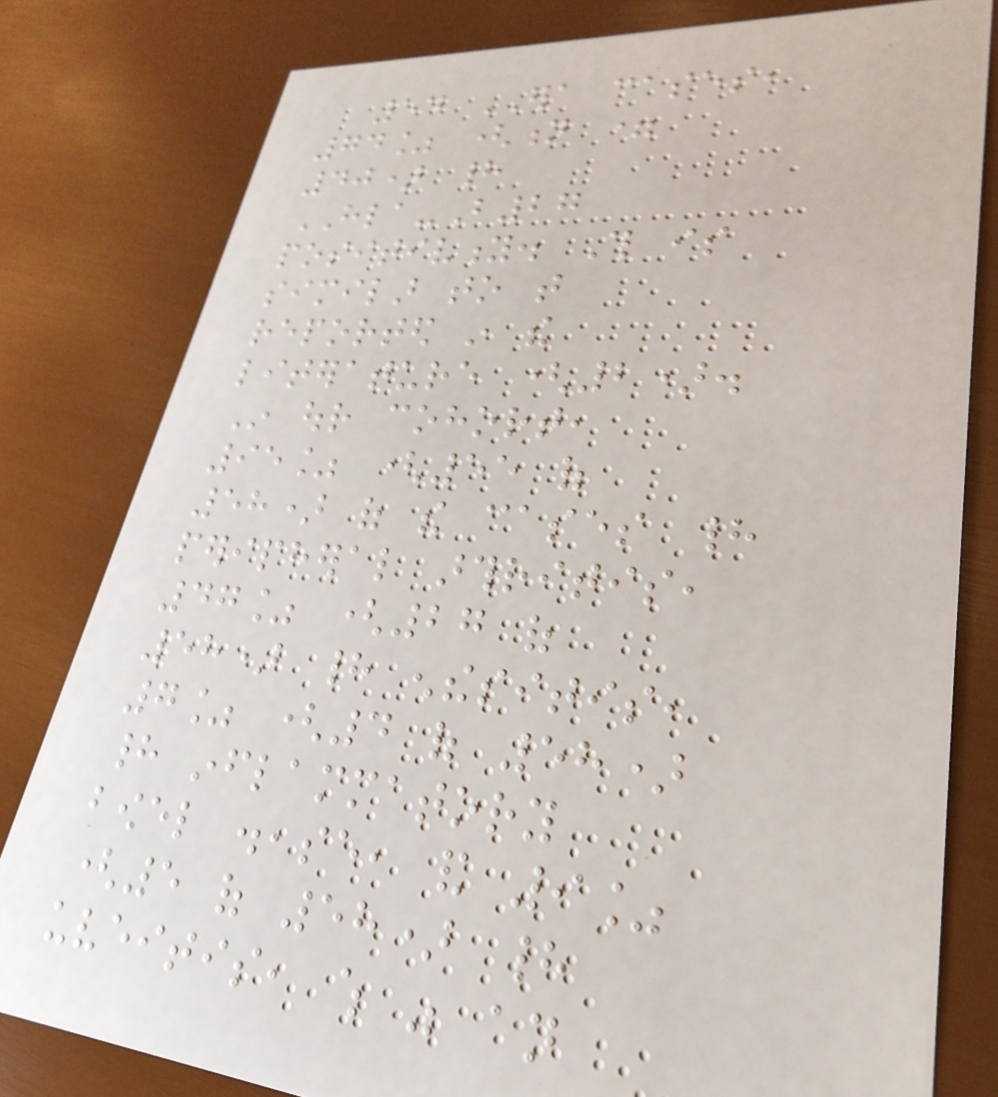54 ERA cases,
74% (n =
40) had
HLA-B27
positivity. This is
similar to that
reported in the
literature (2).
In our cohort,
95% (55 of
58) of the cases had
peripheral arthritis,
47% (27 of
58) had enthesitis,
7% (4 of 58)
had inflammatory
bowel disease, and 9%
(5 of 58) had
uveitis, which was an
